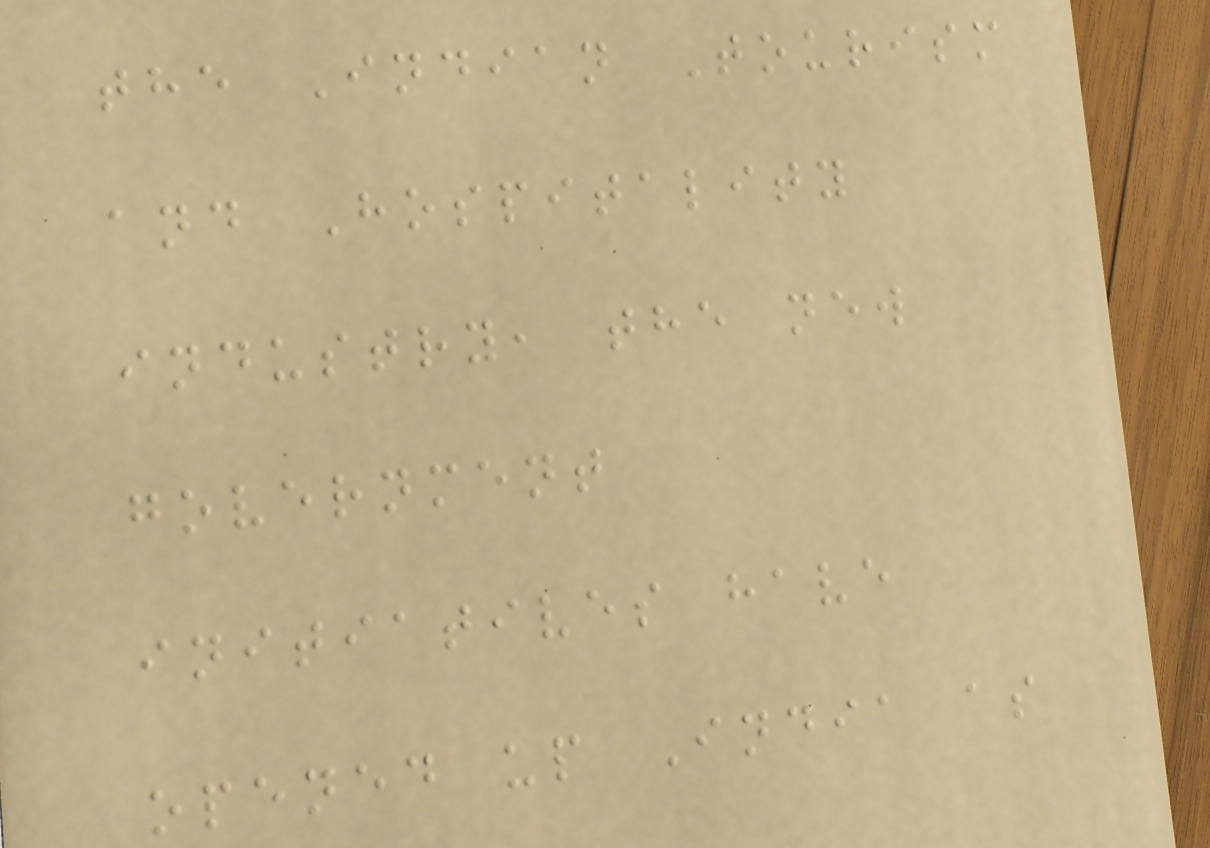the Indian Tourism
and Hospitality
industry, the new
government
initiatives have
opened up India as
